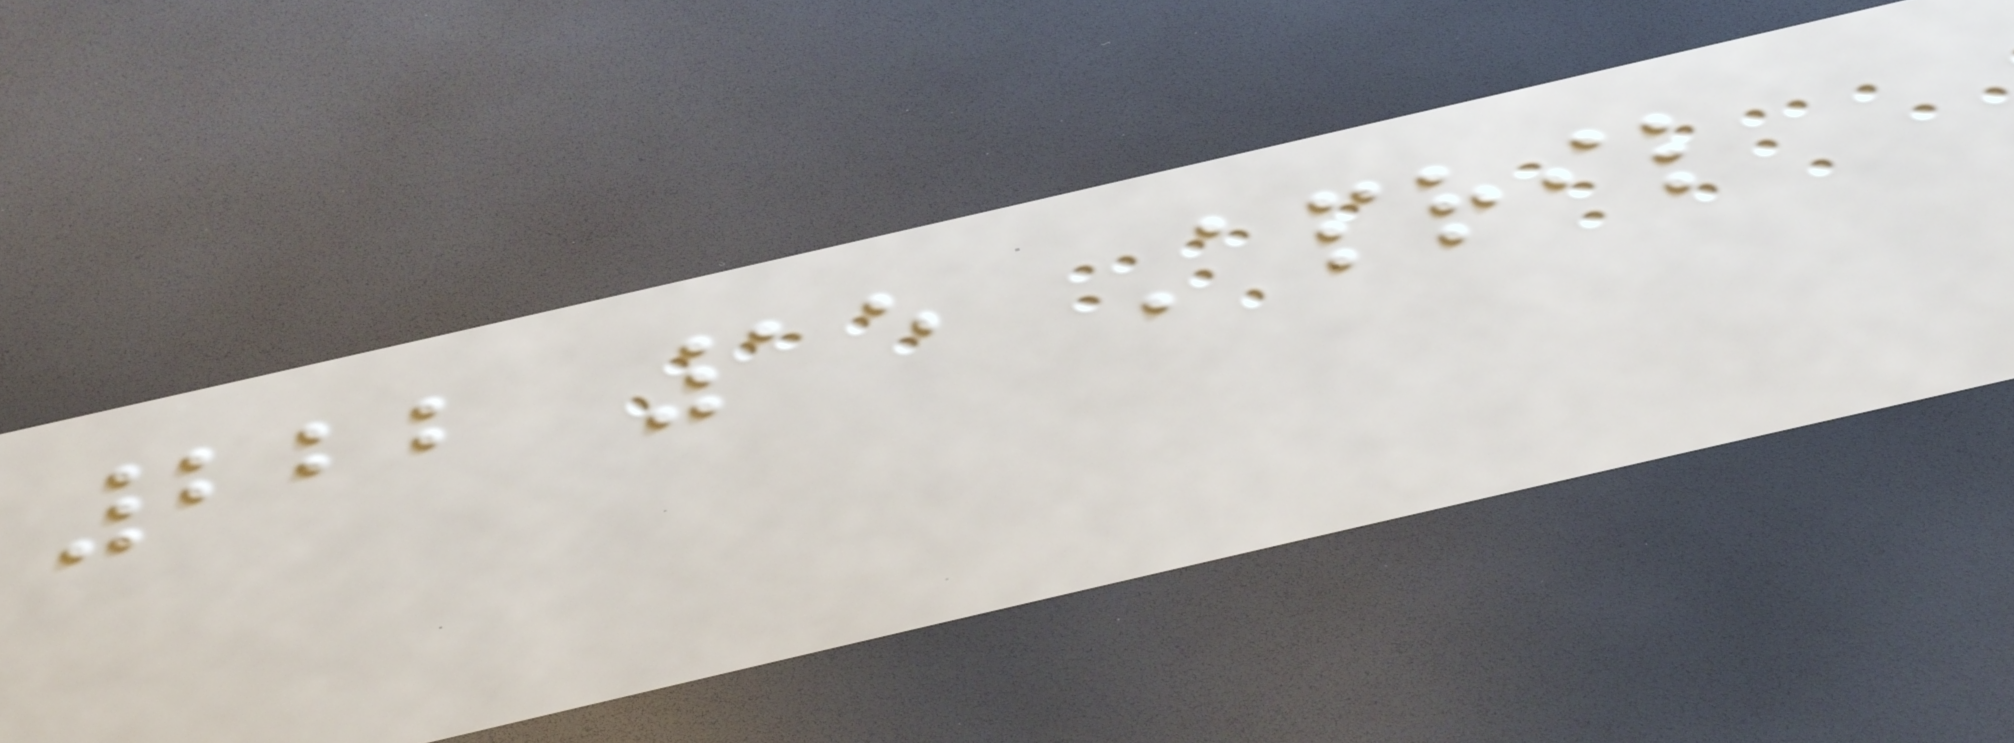222 15 April
